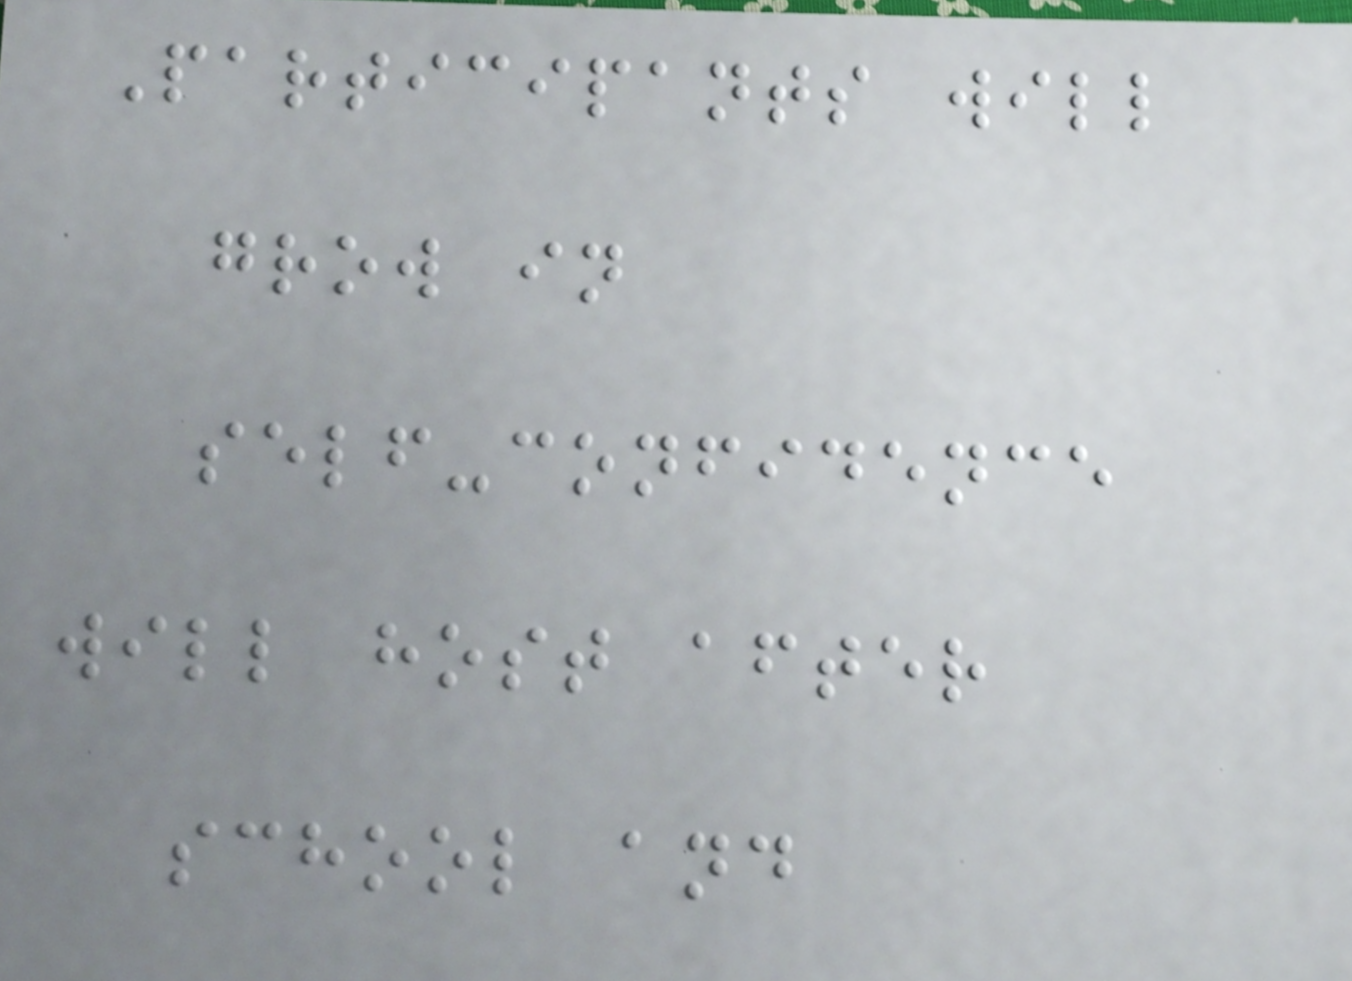Participants will
grow in
self-confidence
will host after
school and
